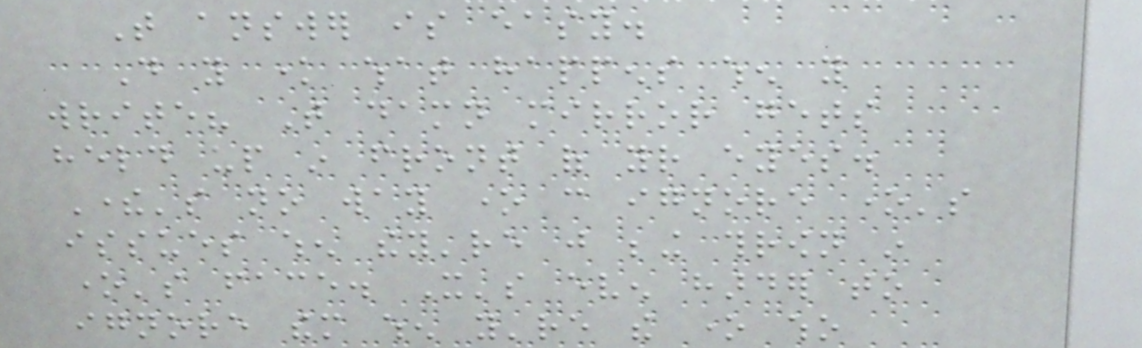That answer is easy.
Do you know what happens when you
write? That damn mirror gets
held up in front of your eyes.
There's no way one can ignore one's
issues when they're just being thrown in
one's face. It's even harder to
ignore them when you're the one who
